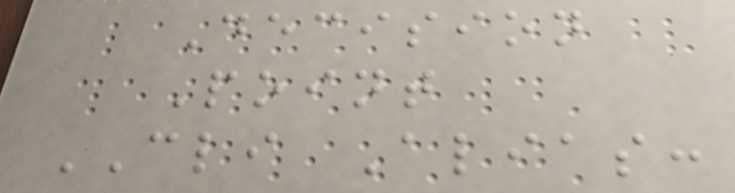Decision
Point
CLI Alias:
